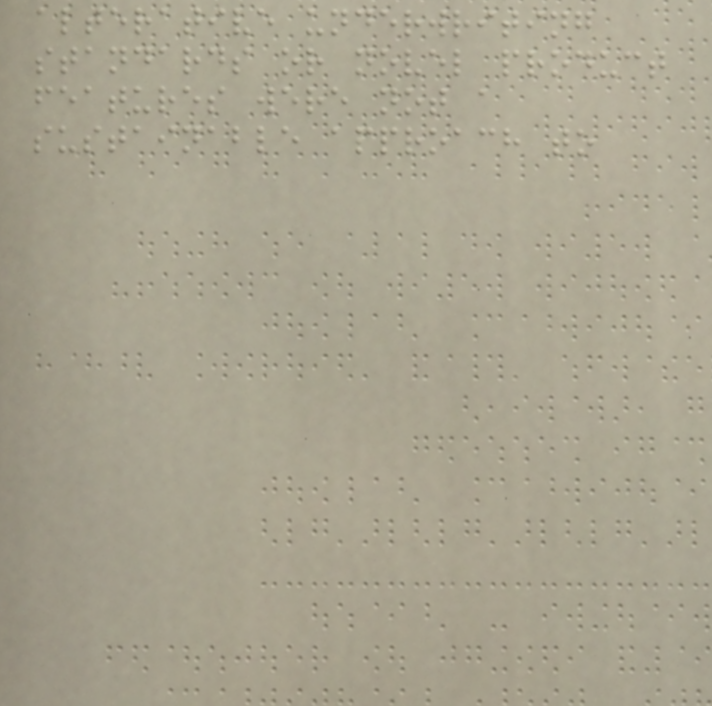alterative underwriting
standards or novel product
features were not a
sustainable approach to
